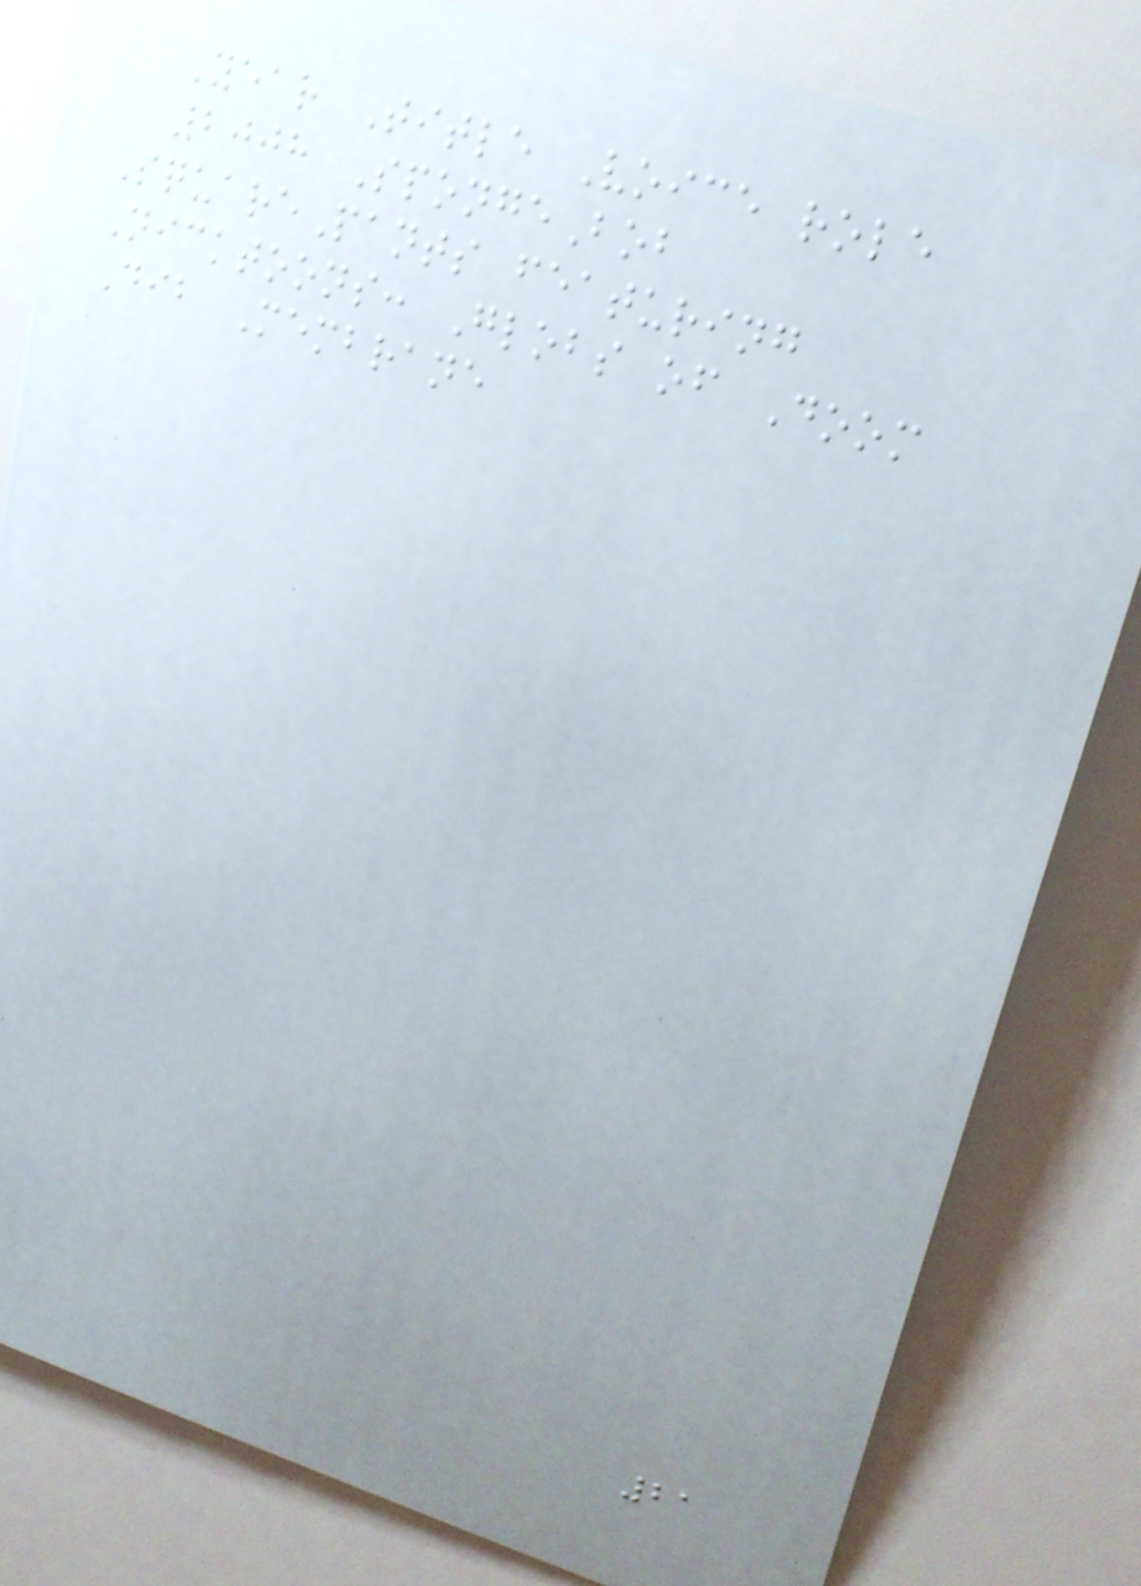Year Title Voice role
2008 SpongeBob
SquarePants featuring
Nicktoons: Globs of Doom
Dib Membrane
21
